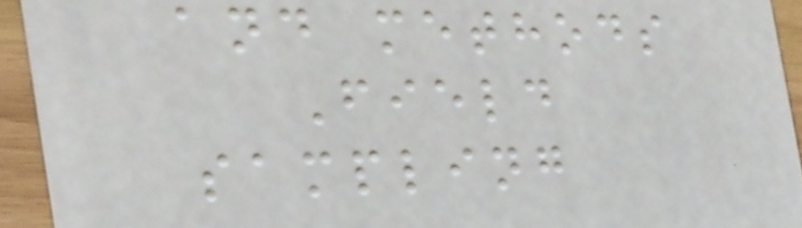and methods
Field
sampling
